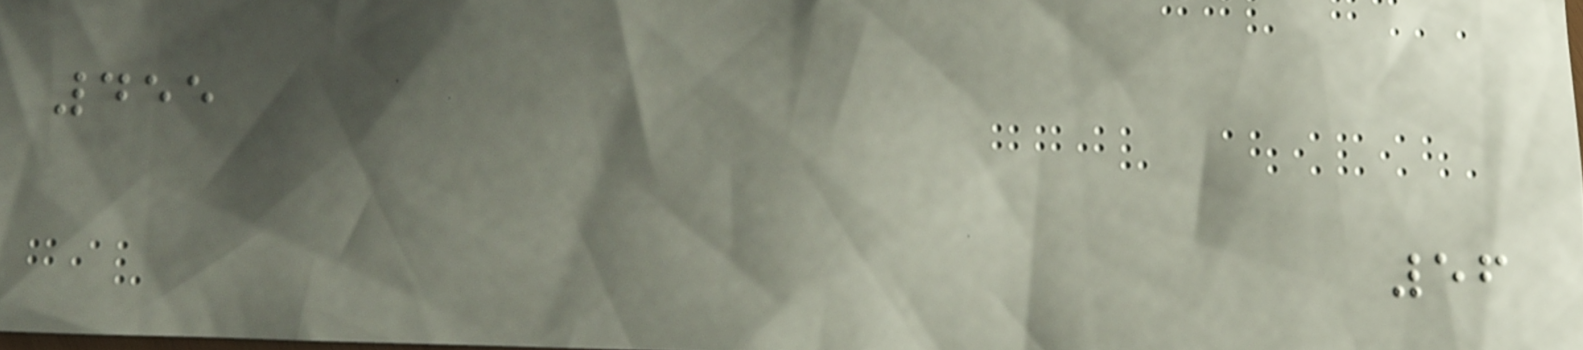455
56
